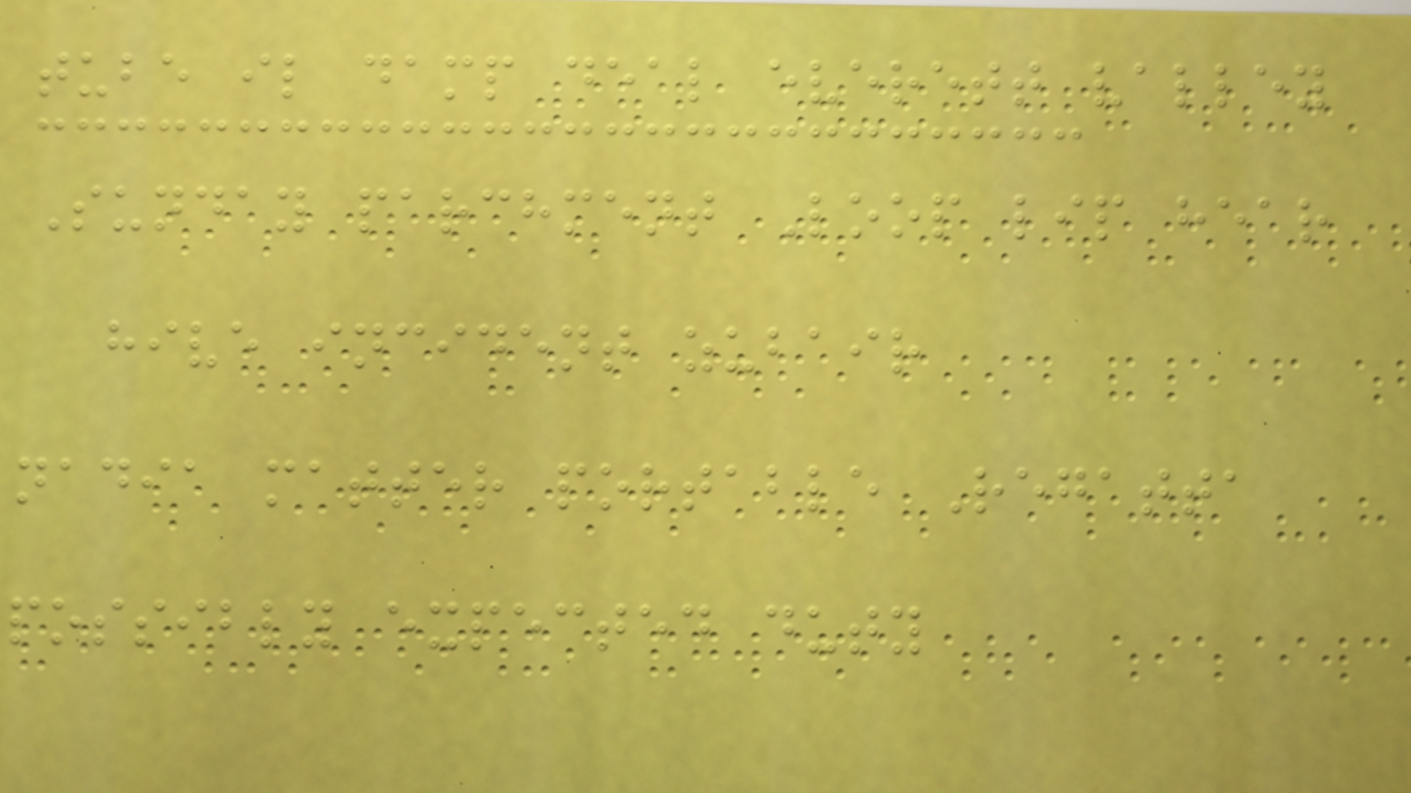tube il damp deal everett valley
Sunday parchment Loop lip hear
hive incident zubair
nadia matter portable Regatta
possibly expected duty
